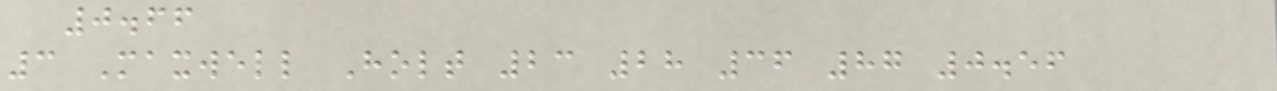0.66
3 Maxwell Holt 23 28 36 87 0.56
